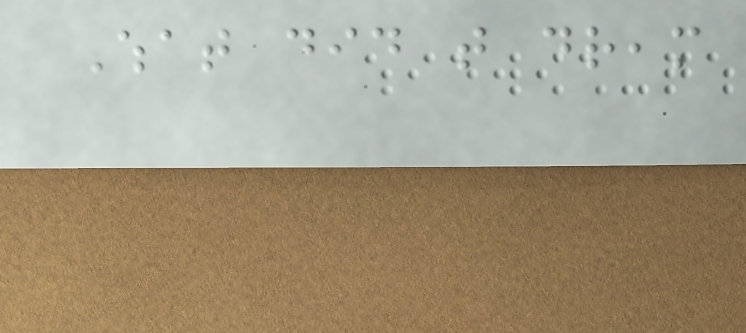What did that dream
